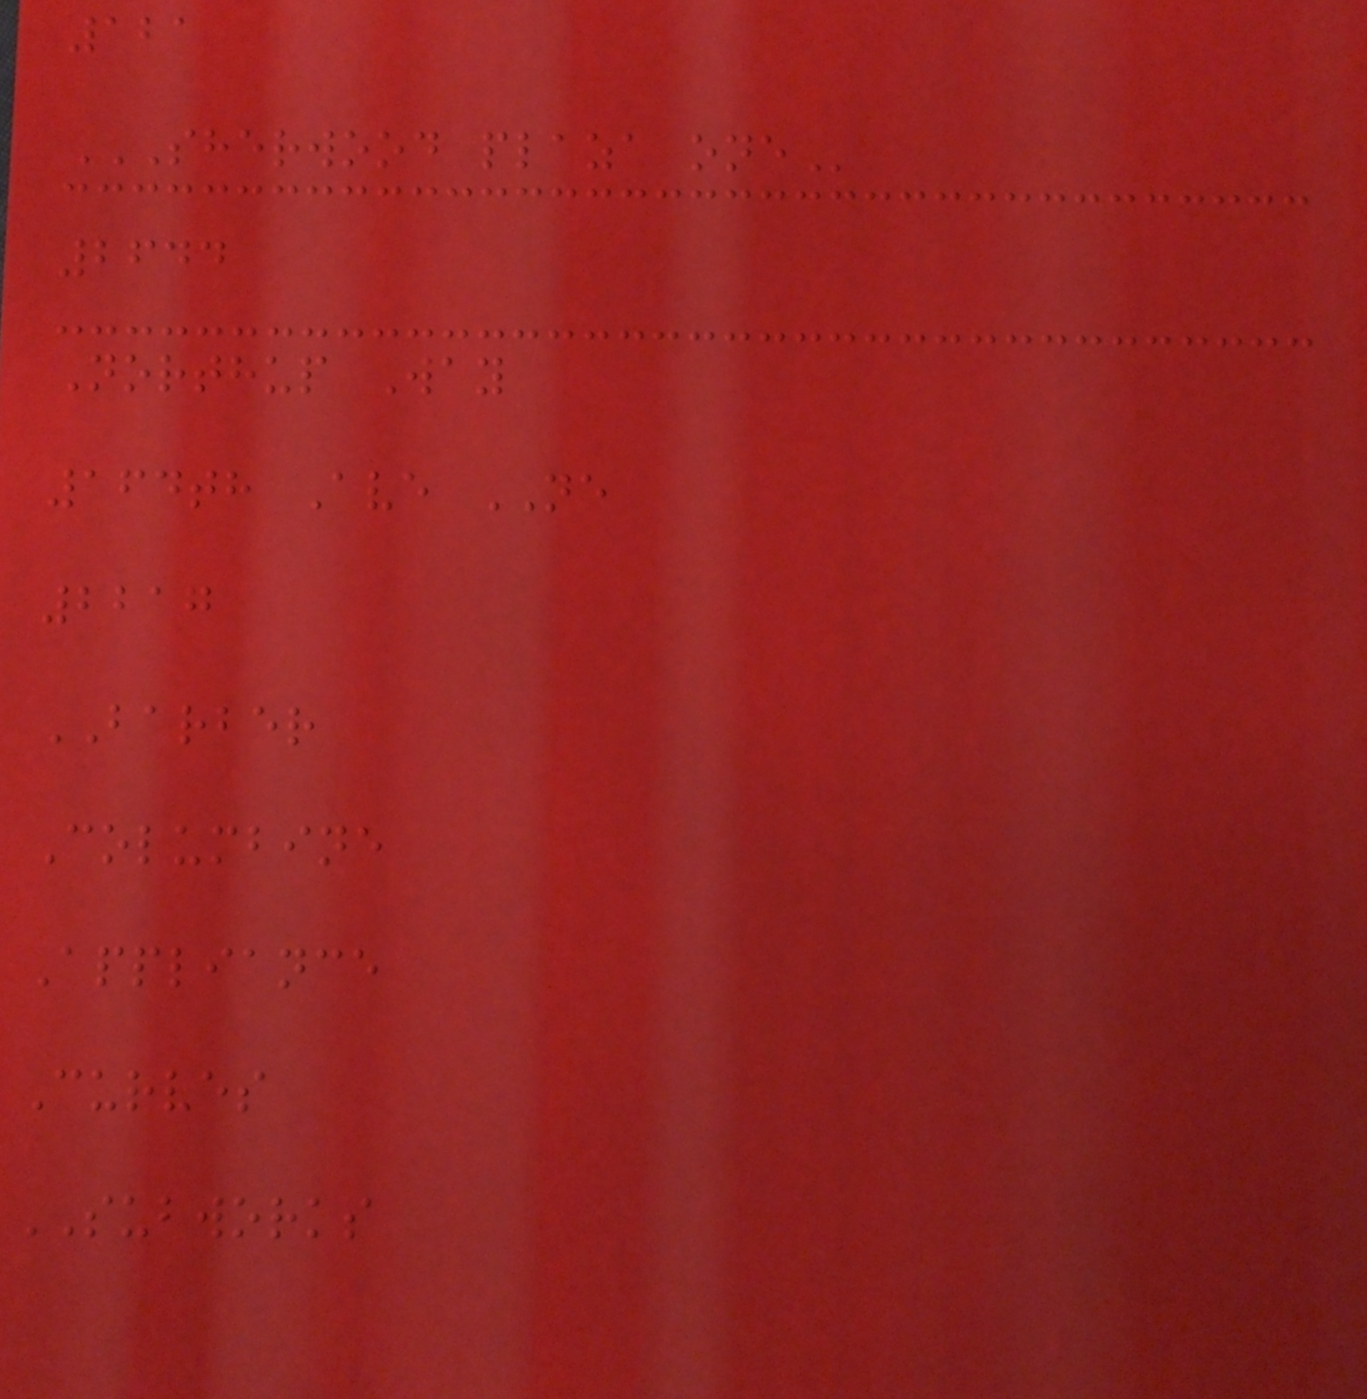121
SHERWOOD PLAZA ONE
2644
Northup Way
164th Ave NE
2217
BARBER
Columbine
Appliance
Curves
SUBWORKS
